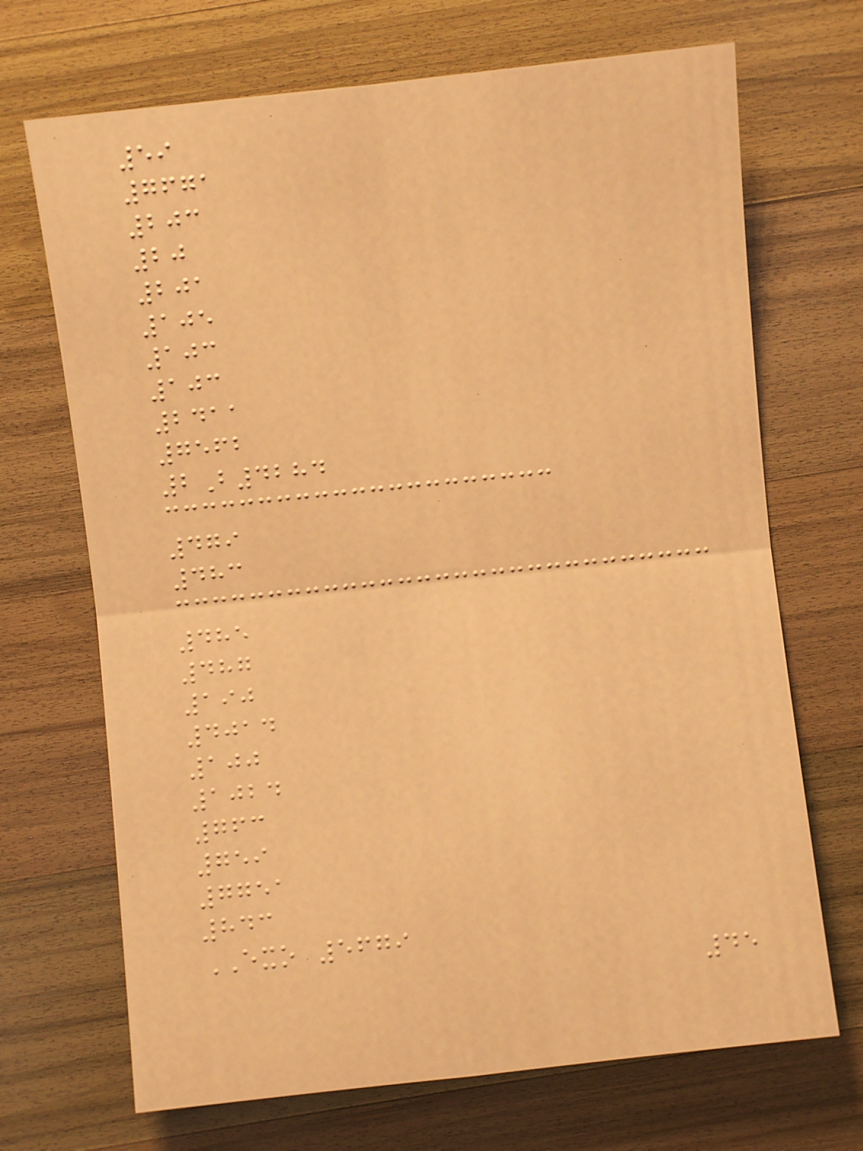59
7671
203
20
201
105
103
103
2411
7562
2B4284
479
483
485
487
190
4014
100
1024
763
759
7751
843
EXO 5679
45
